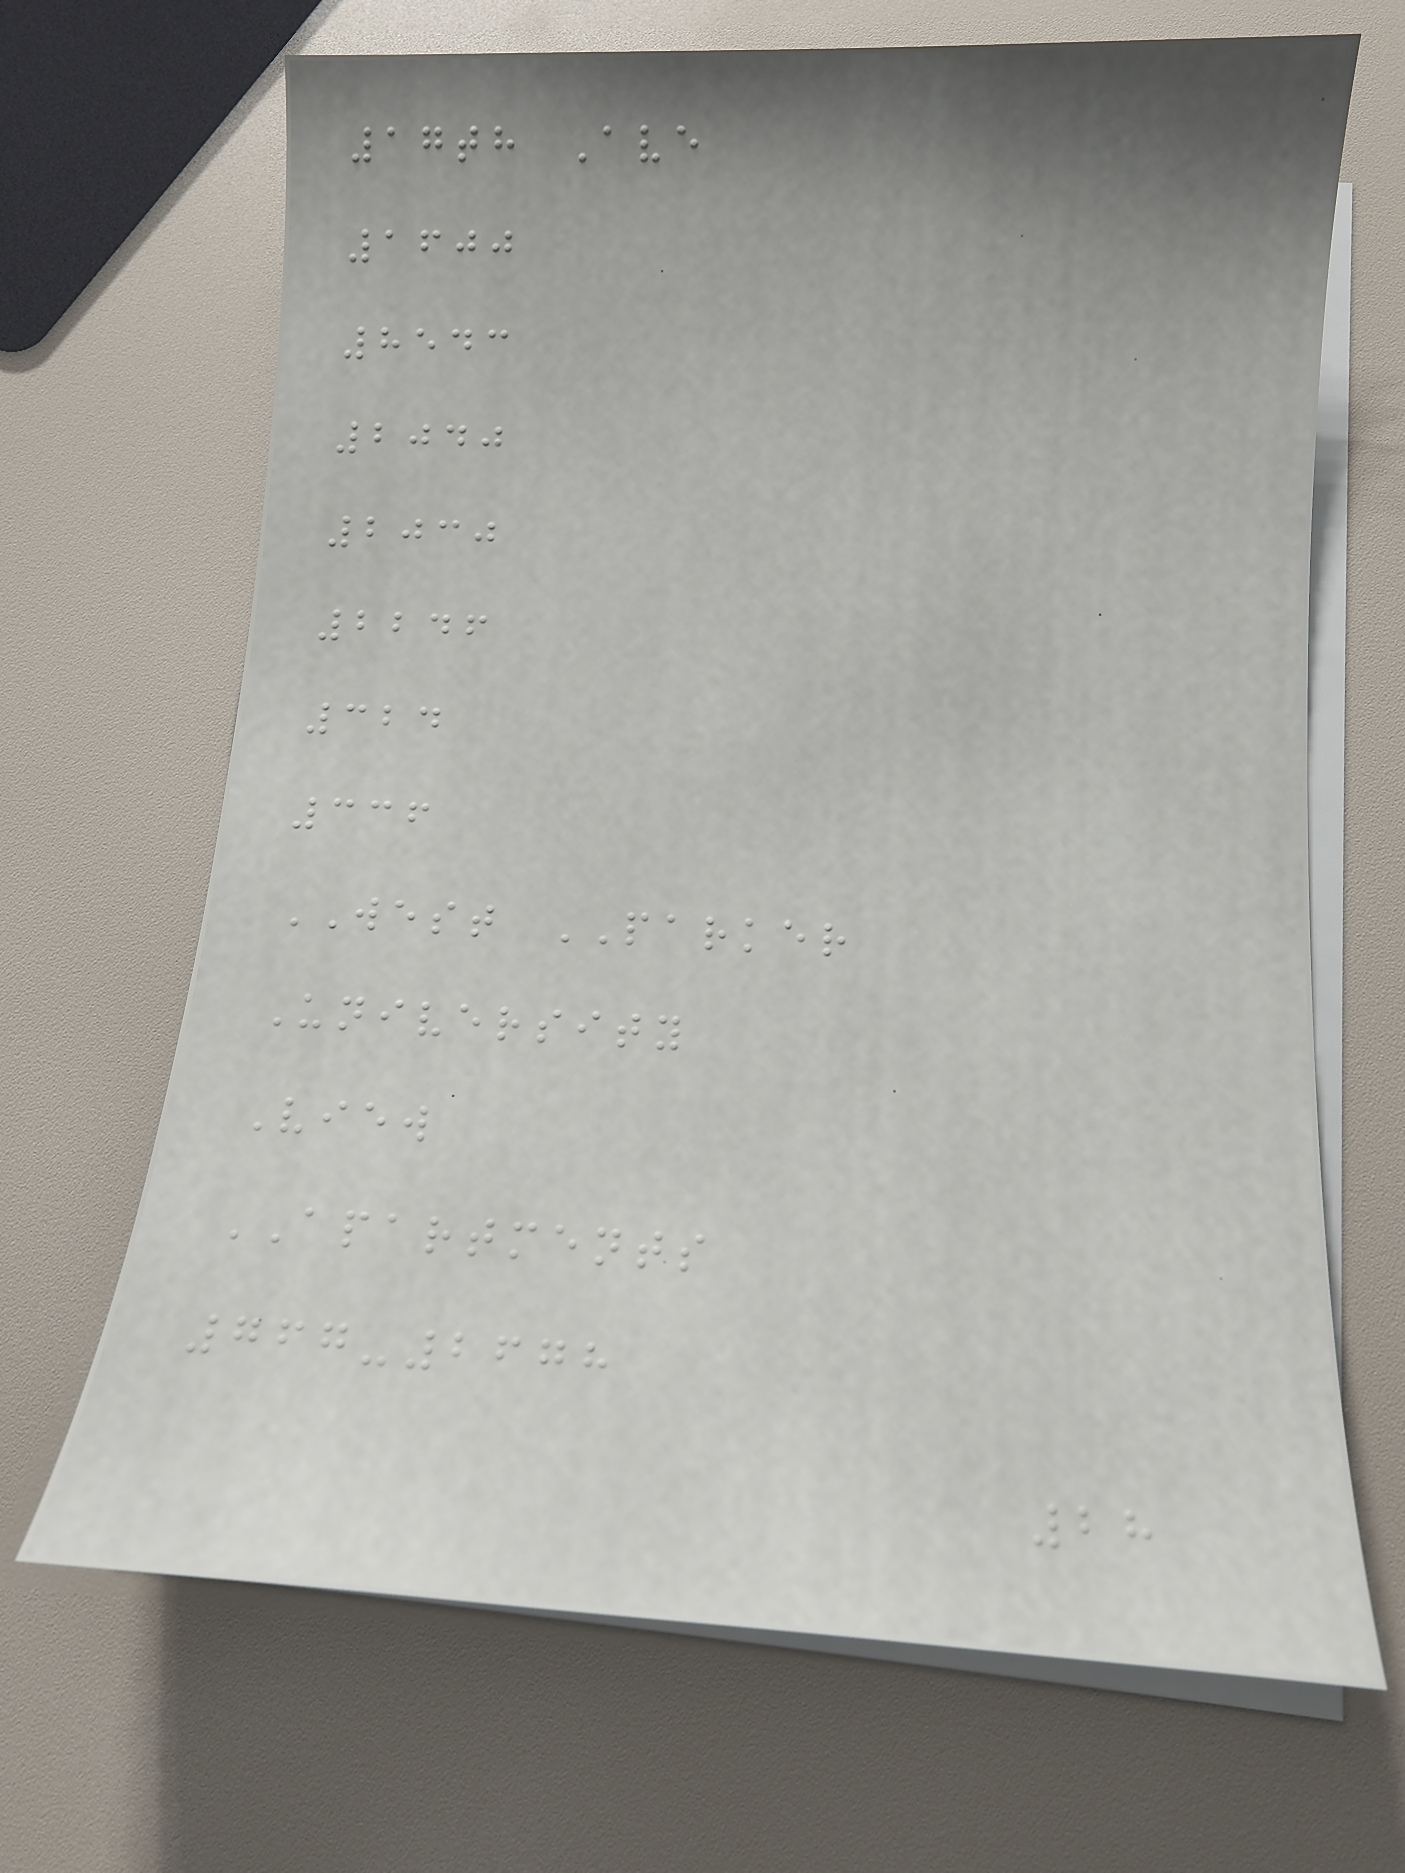17th Ave
1600
8543
2040
2030
2246
324
336
WEST PARKER
University
View
APARTMENTS
767-2678
28
